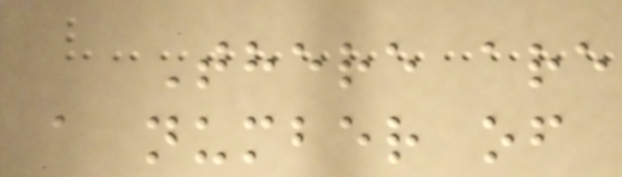There are
a number of
